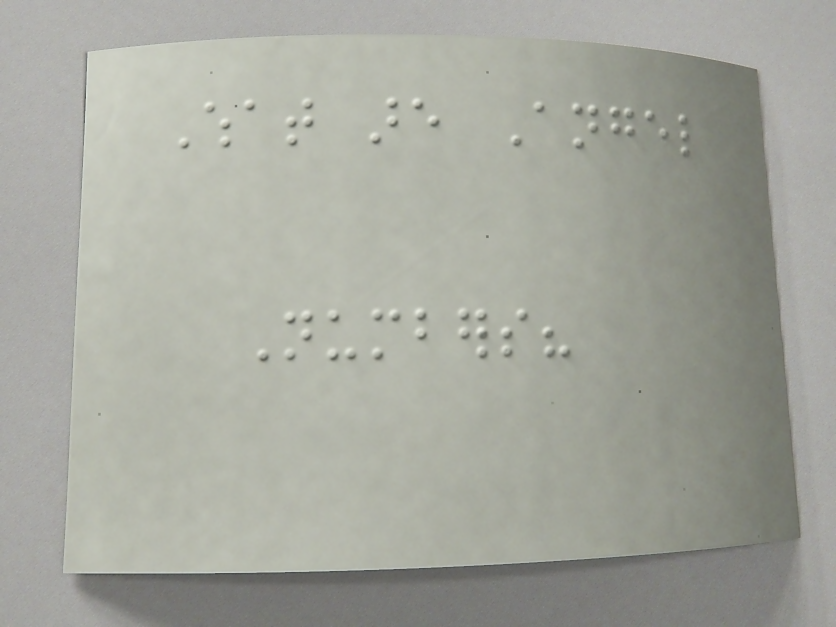What are Angel
Numbers?
